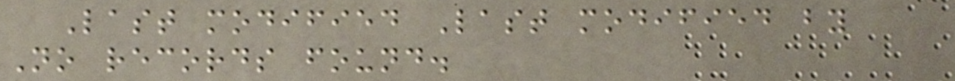Last modified Last modified by
No records found.
